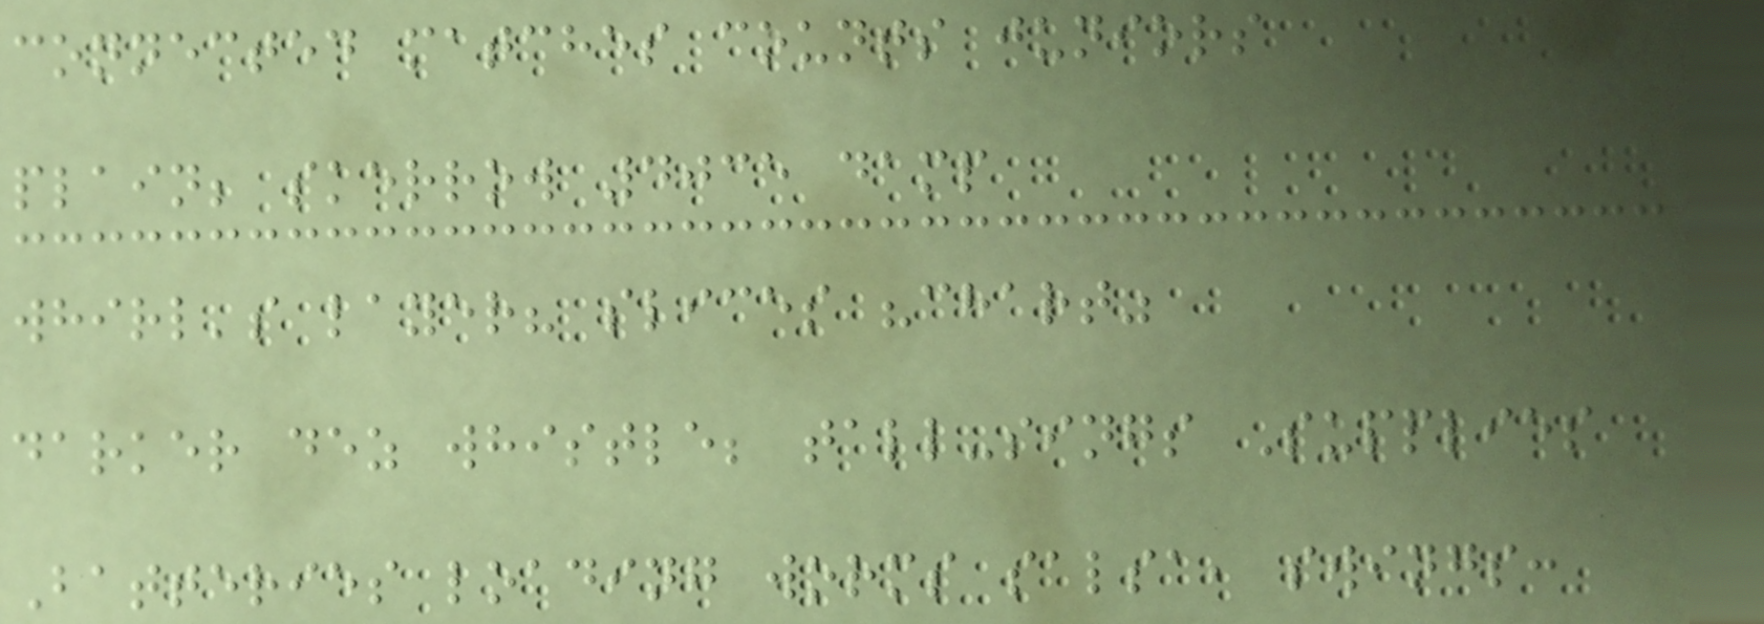connected matches counts juniors
plain; skerrow 4035 damp
whirl's layer? slices "chart"
darker dez whistle; tall-sings Supplies
Batteries loading worms salsa, swings:
